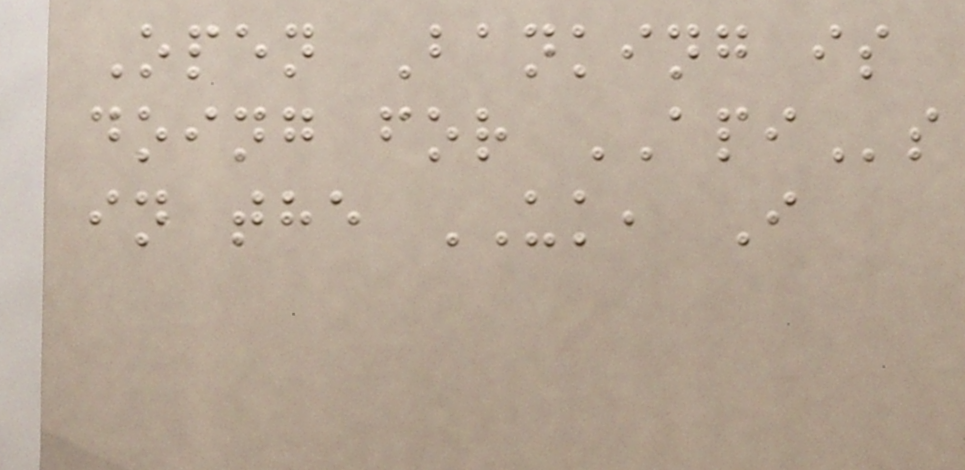Open Banking is
doing for APIs
in the UK, I
